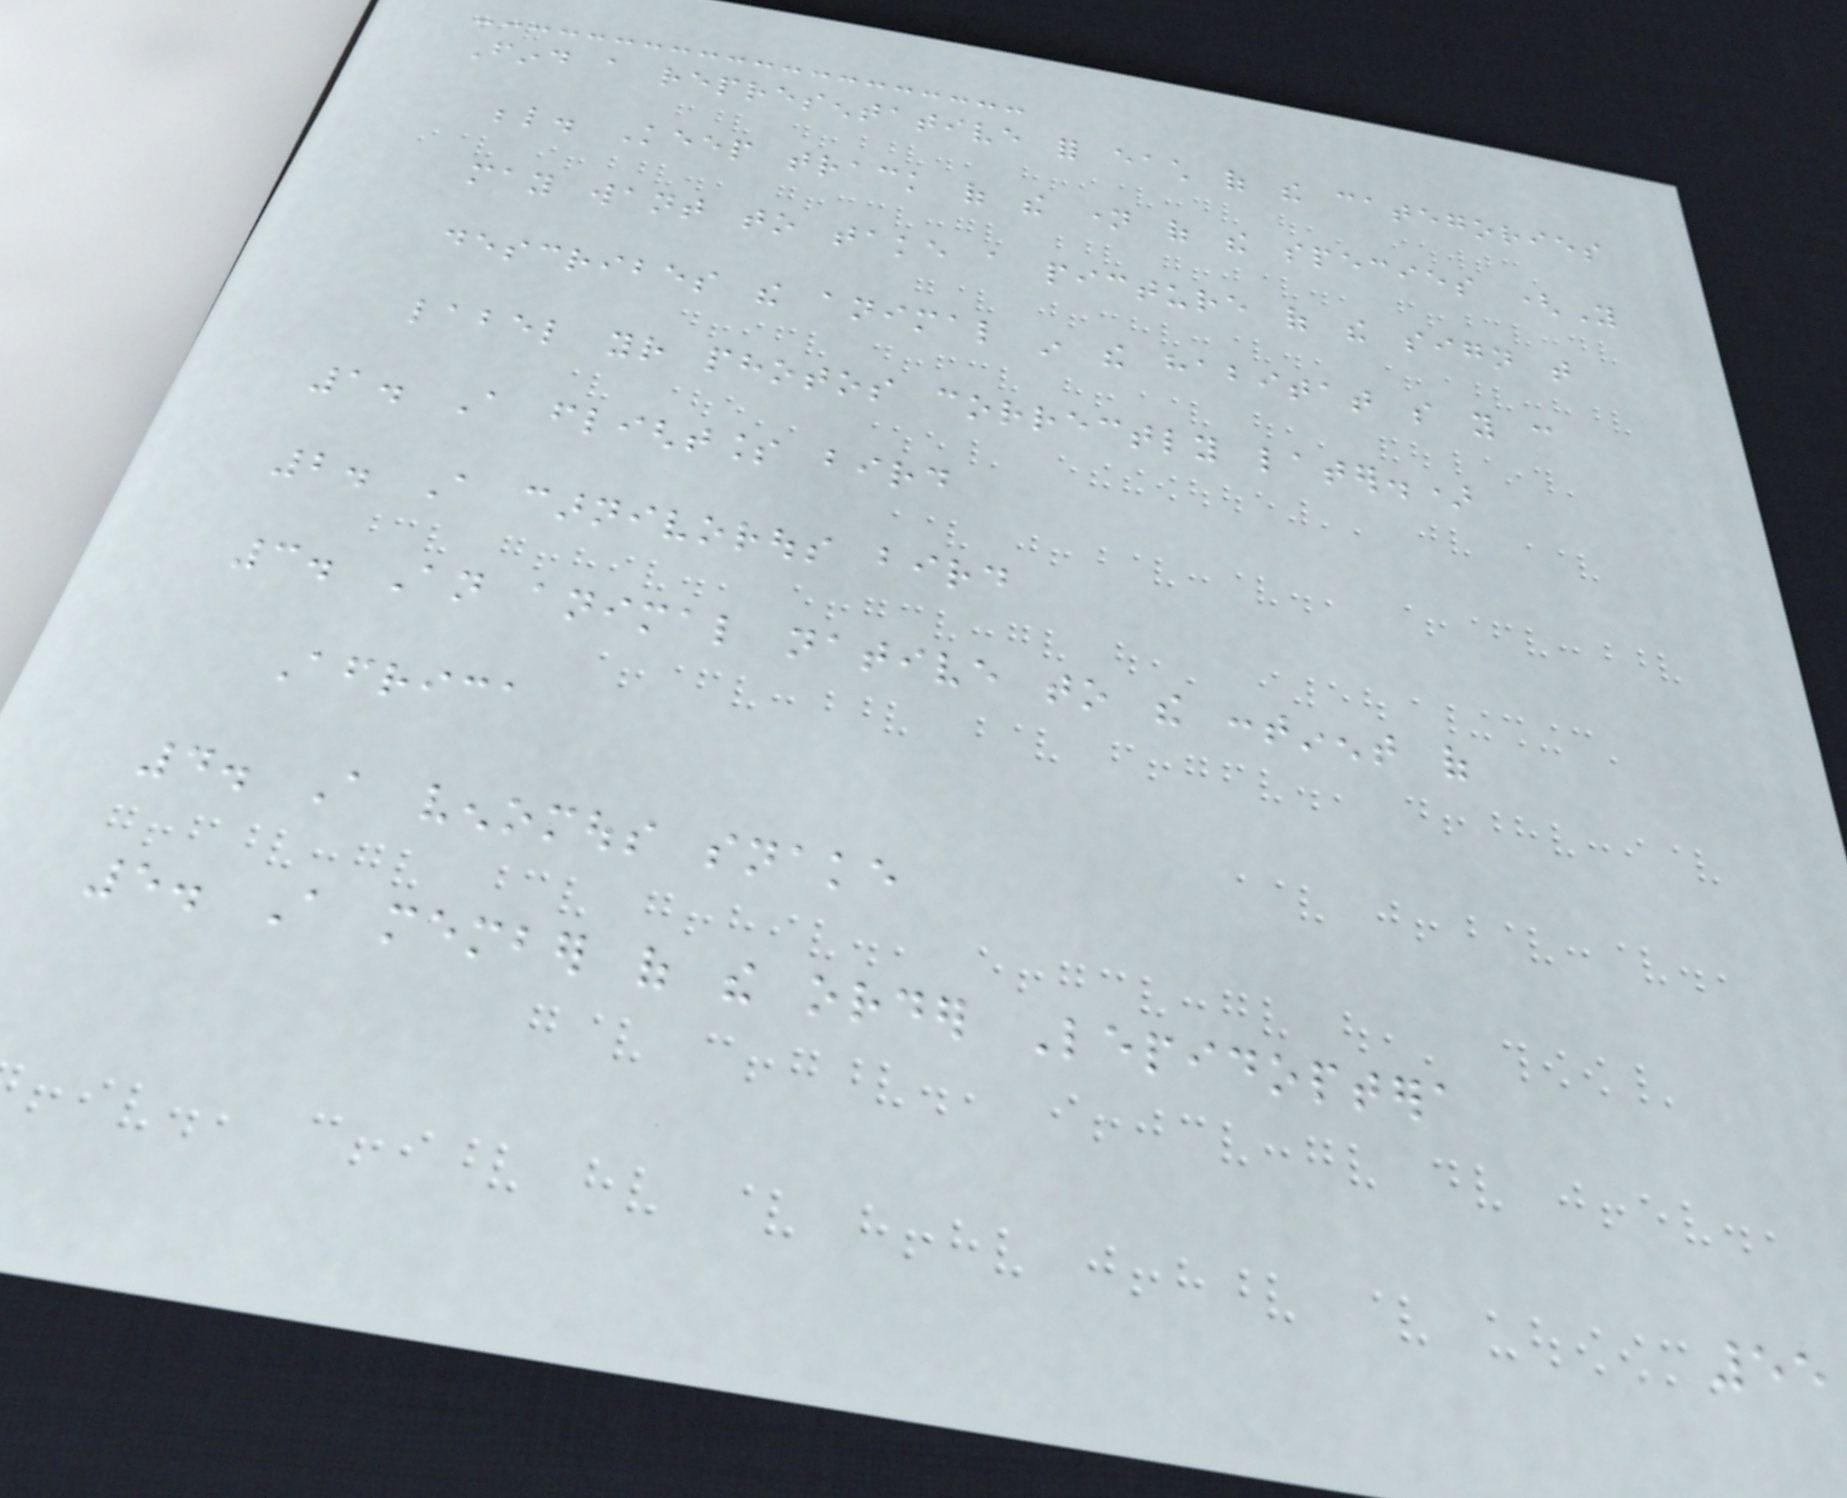Find a representative for each of the categories
below. Keep track of the name of the species (You
may want to take a picture of the sign that
describes the animal in the habitat so you can
label your photos correctly later.)
1. A flightless bird
2. A carnivorous bird
3. An animal native to the continent of
Africa
4. A venomous snake
5. A member of the order Lepidoptera
55
